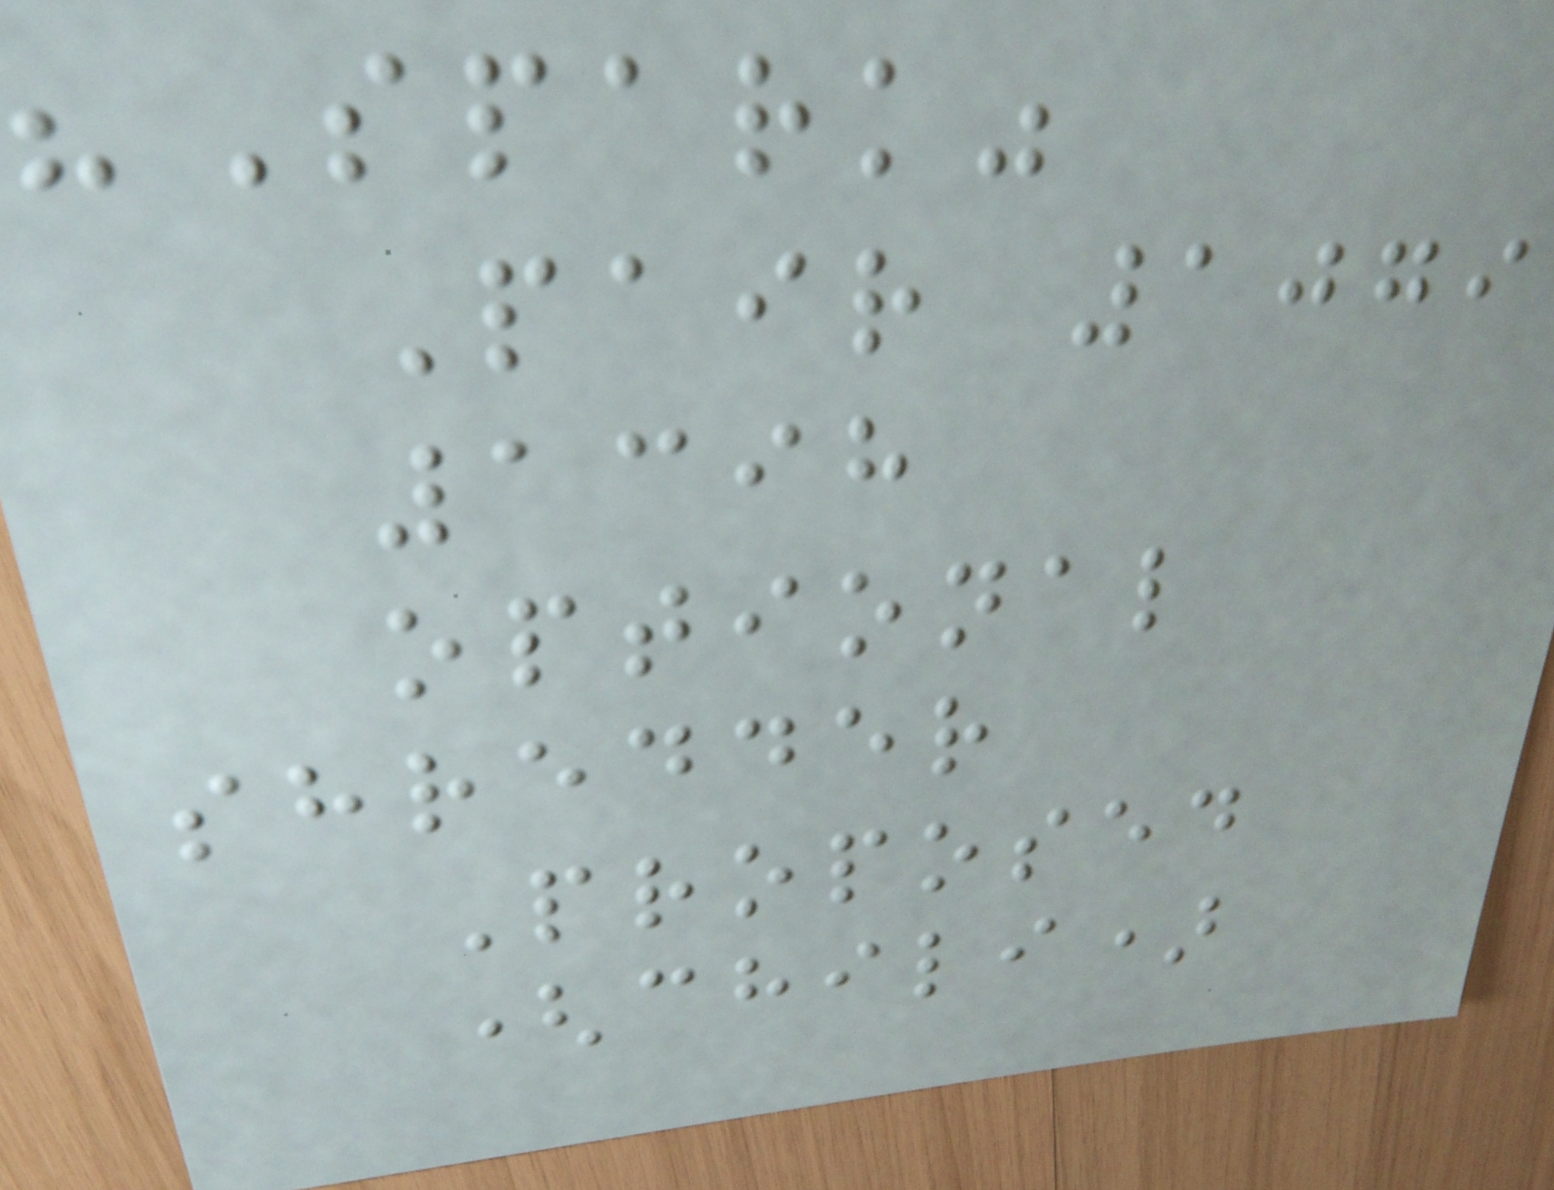"Spark"
Pair 1079
1398
optional
shredder
Proposed
(chili)
